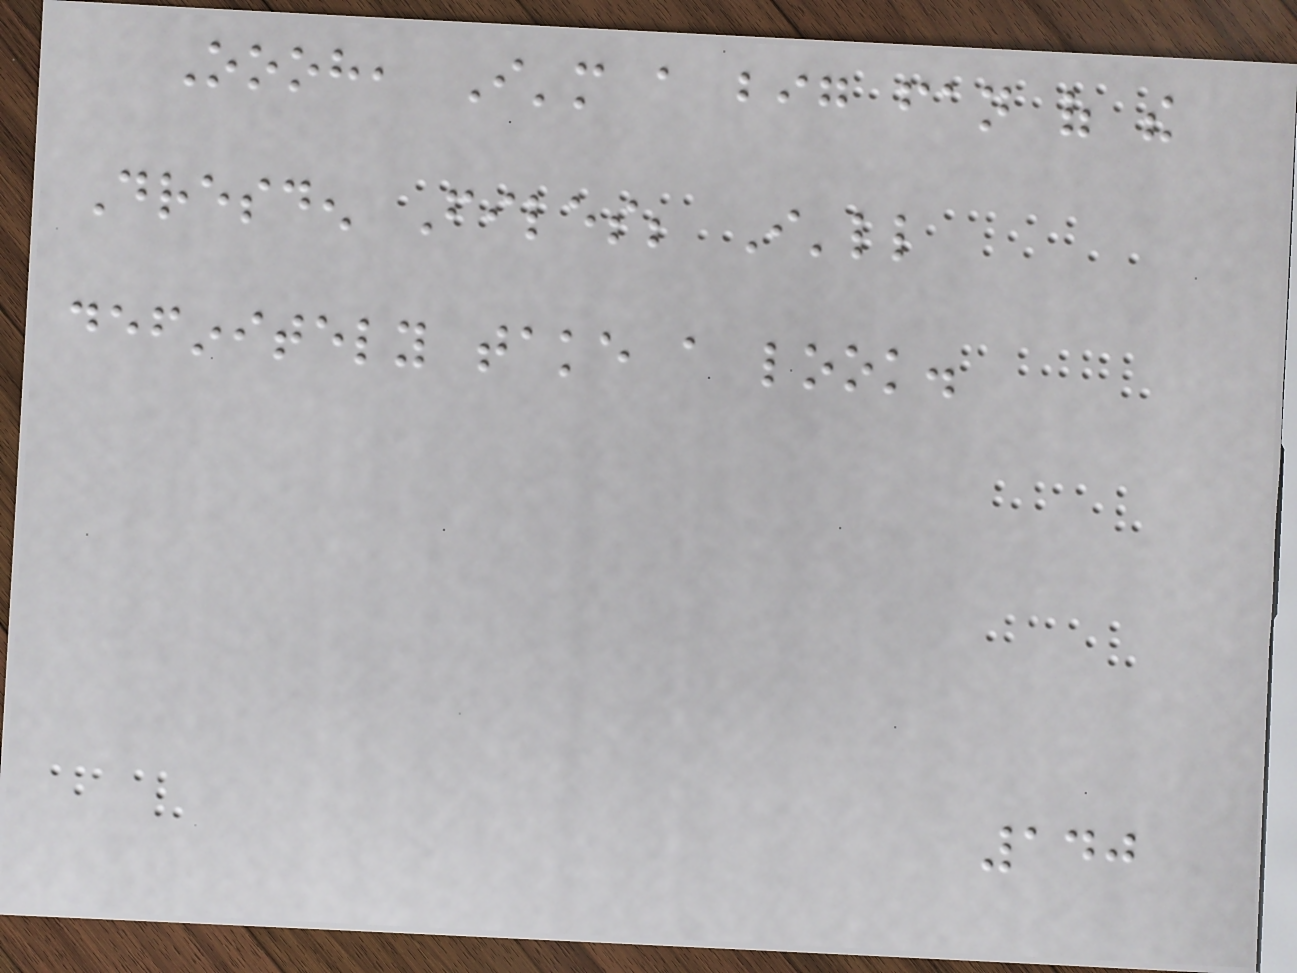Oooh, I'm a big fan of the
Dresden Files; I'll
definitely take a look.
140
